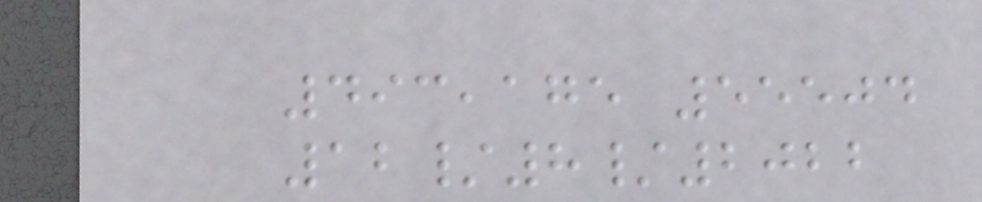493,175 55504
12/8/2022
